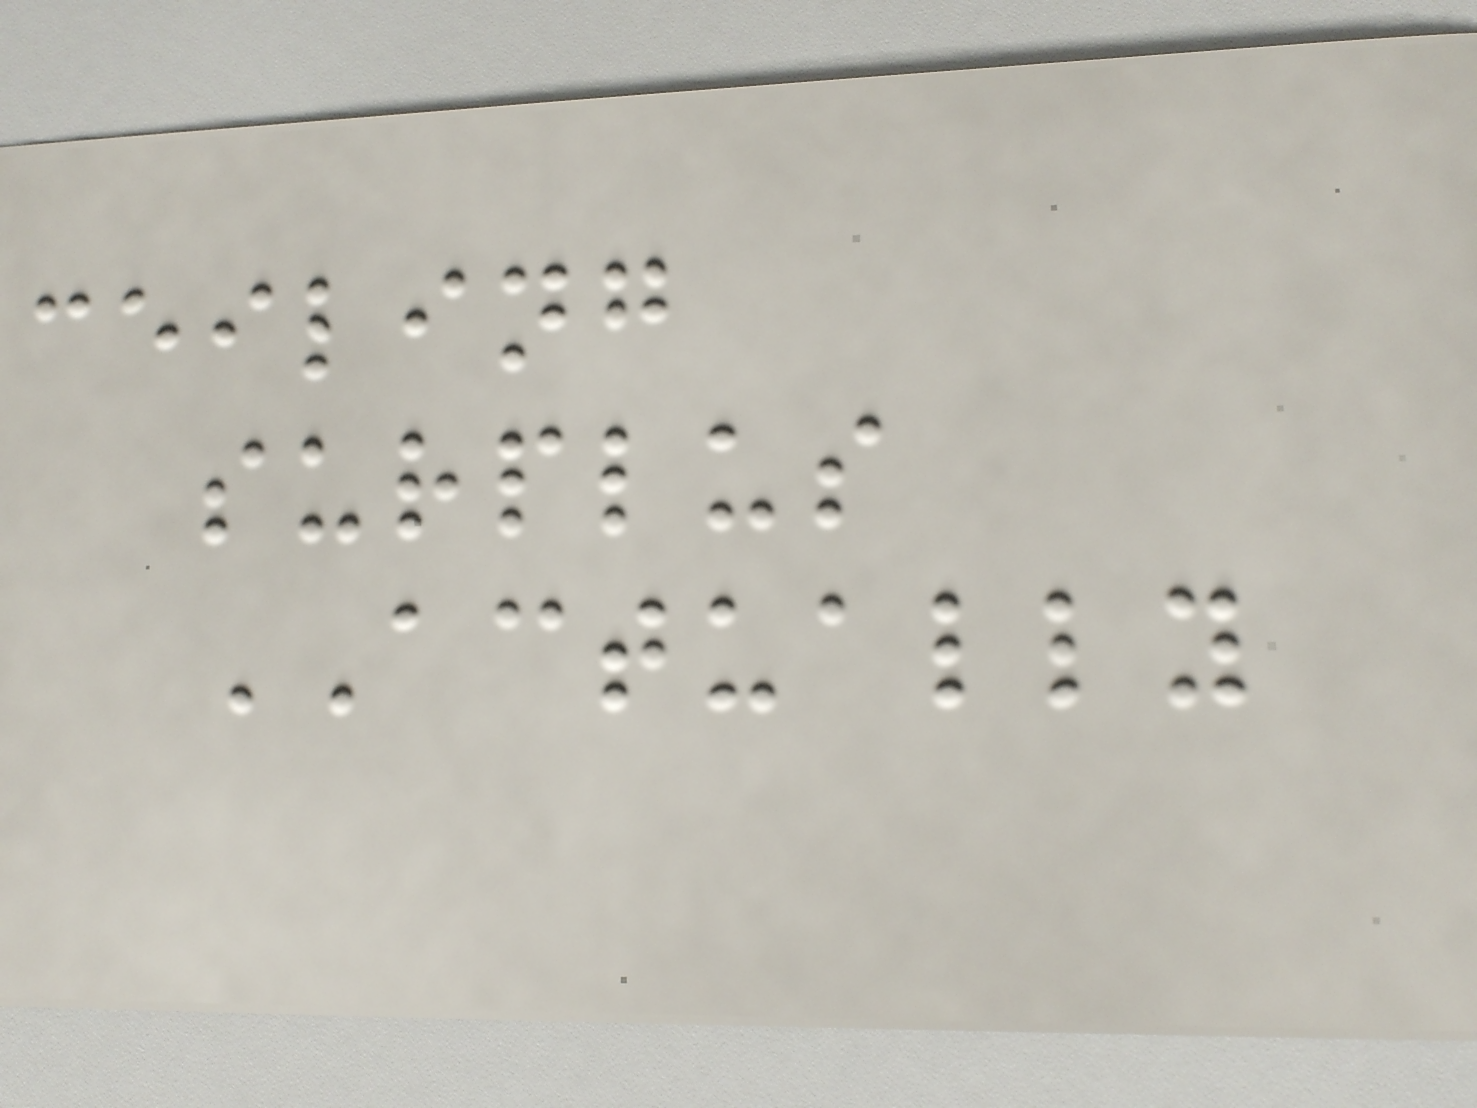ceiling
surplus
ACTUALLY
